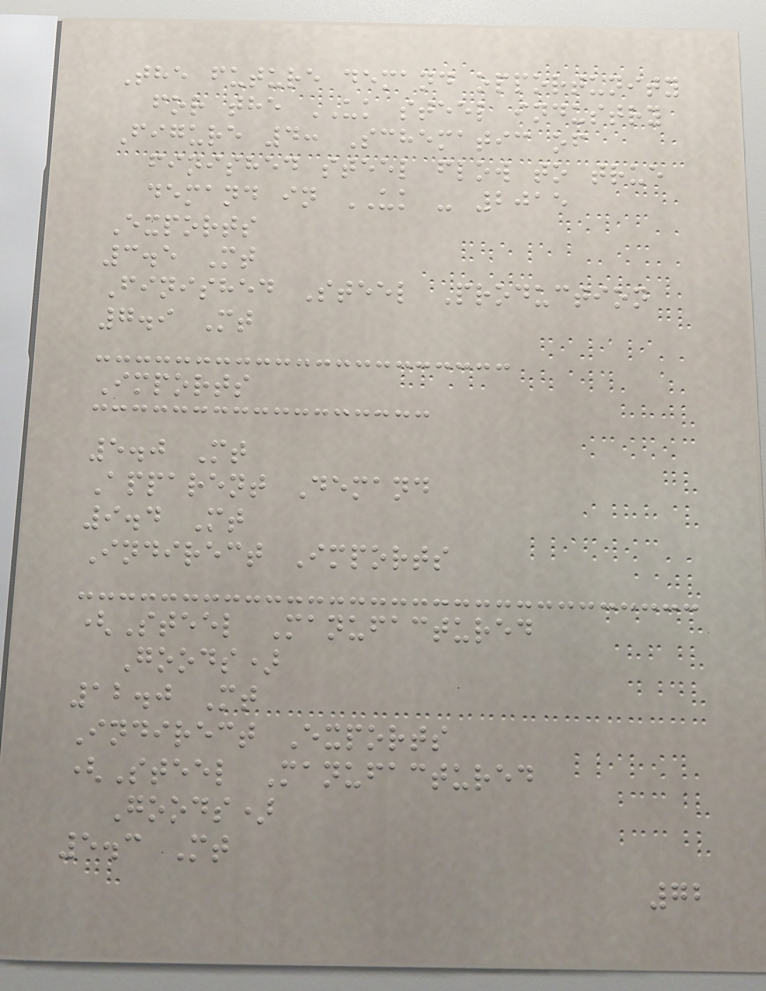The future demand opportunity
for the UK steel industry
Figure 4: Schematic of
finished steel flow to true
demand in UK - 2015
Exports
3.5 Mt
Finished Steel Production
7.9 Mt
Imports
5.0 Mt
Apparent Demand
9.4 Mt
Indirect Imports
(Steel Manufactured
Goods)
12.0 Mt
Indirect Exports
(Steel Manufactured
Goods)
5.3 Mt
72
